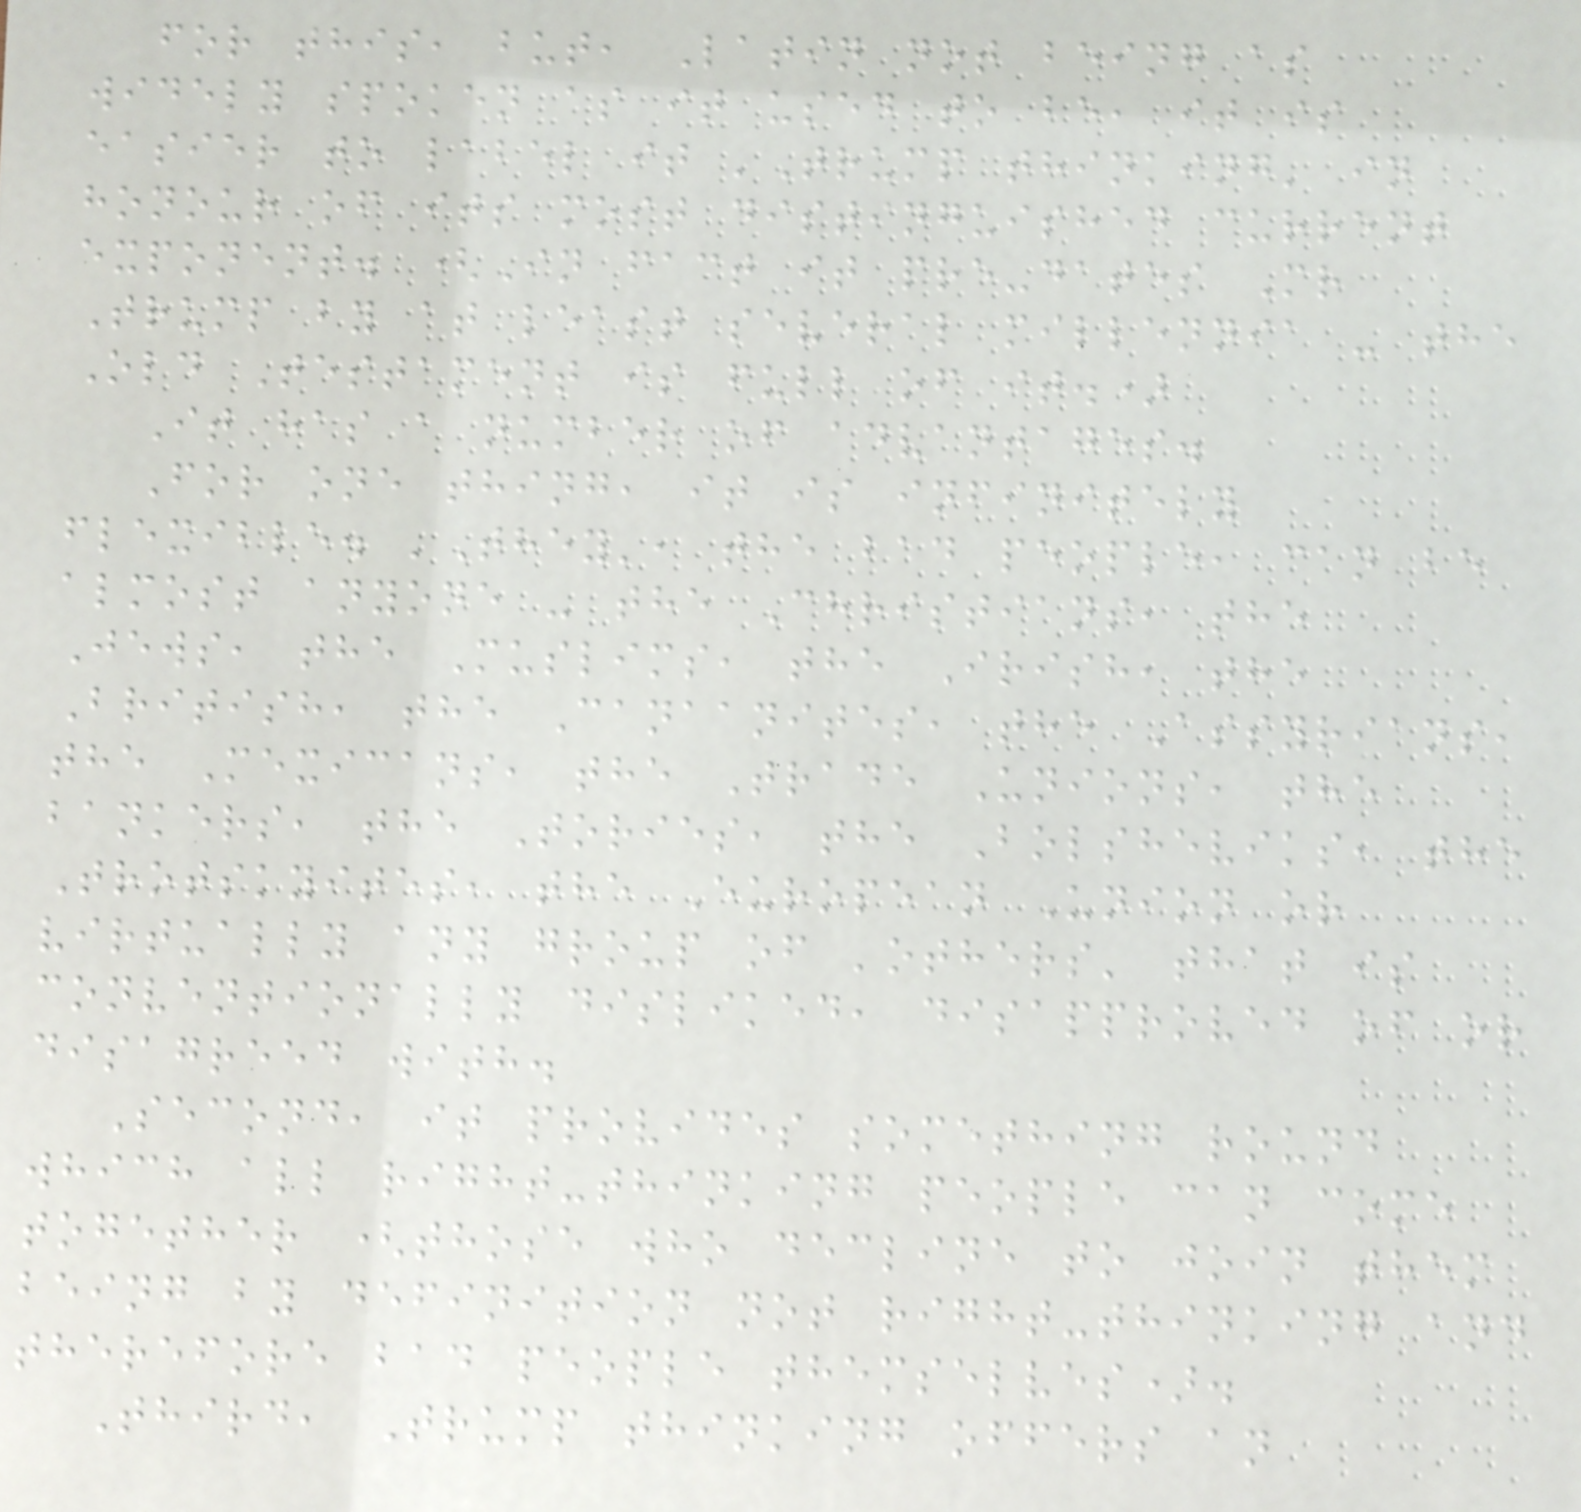for this, but, Latin not being as
widely spoken as it used to be, it is
easier to label it 'Trump thinking' in
honour of its most distinguished current
exponent. (In fact it pre-dates Mr
Trump by at least several millennia - the
Old Testament is full of it.)
It has a number of advantages.
For one thing, it is infinitely
flexible. 'They', the bad people, can be
almost anyone - the Christians, the
Jews, the Muslims, the Irish, the
British, the Canaanites, the Assyrians,
the Mexicans, the Trade Unions, the
bankers, the Tories, the Bolsheviks, the
Trotskyites, the European Union or
virtually any group of 'others' that is
conventionally disliked, disapproved of or
disagreed with.
Second, it provides something round
which all right-thinking people can come
together (those who decline to join them
being by definition not right-thinking and
therefore bad people themselves).
Third, Trump thinking offers an
